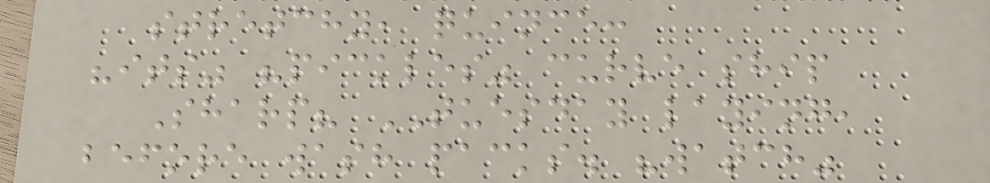stretchy, quince:
"its" "pickles" curve ship
Sharp? TUESDAY laying,
before wash packs. "watch"
